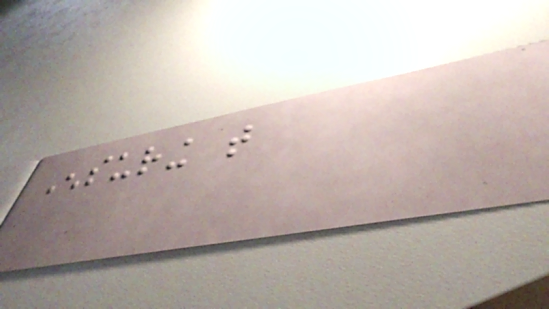Ensuring that
